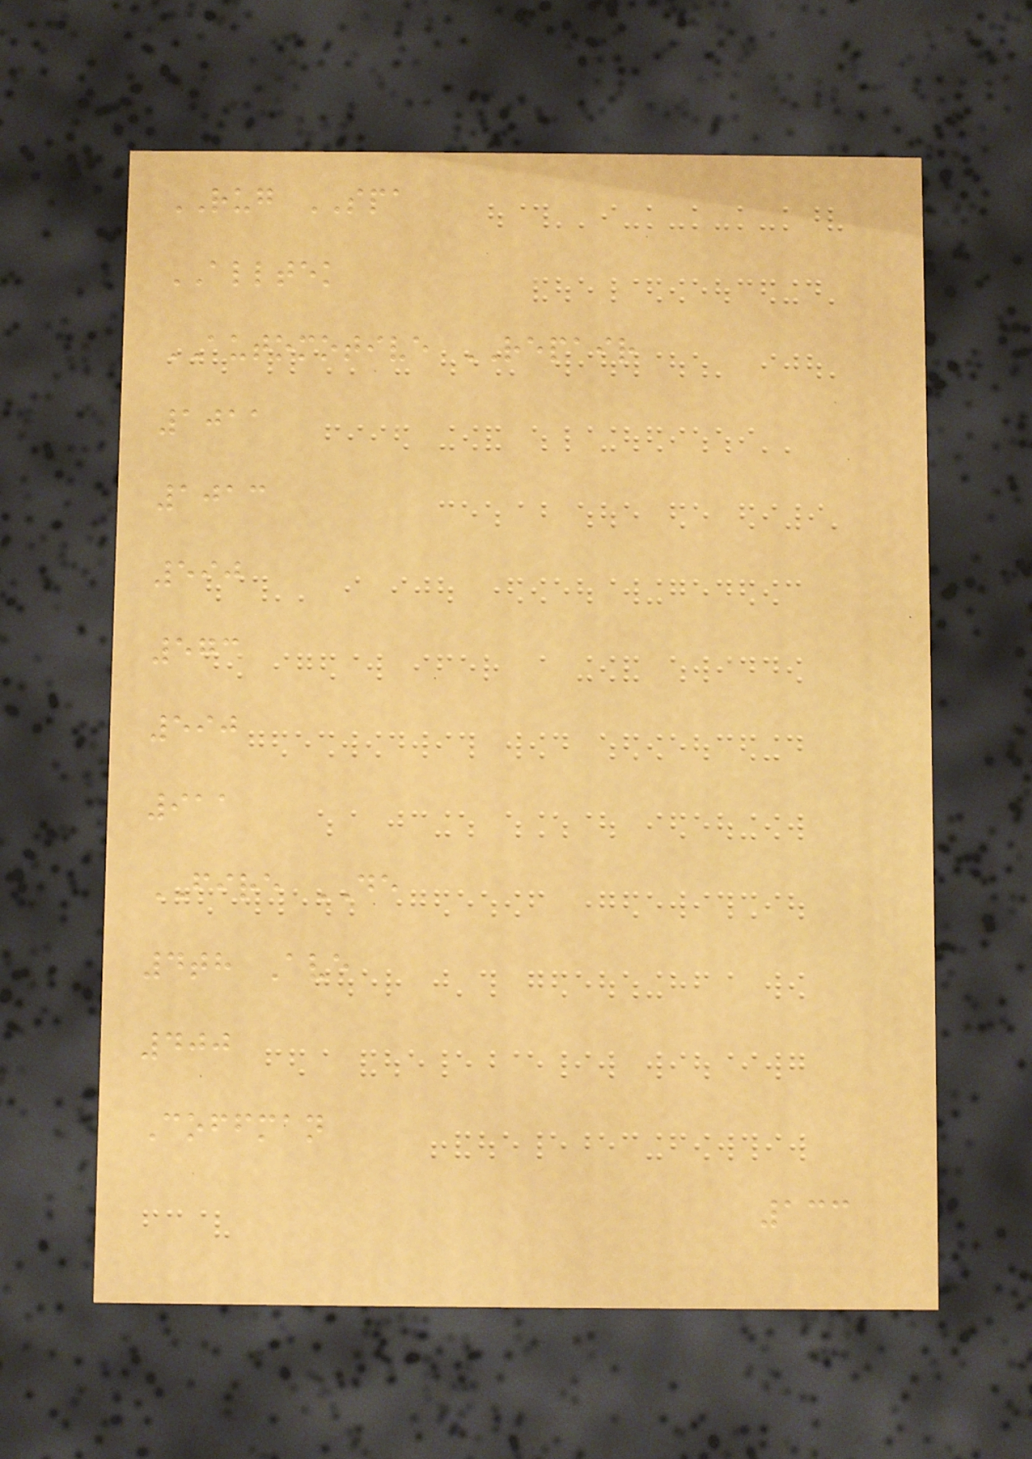RUG SPA
ALLTEK
AUTOMOTIVE REPAIR
1011
1013
590
573
590
911
FIRE DE
4th Ave
400
Coffman
133
